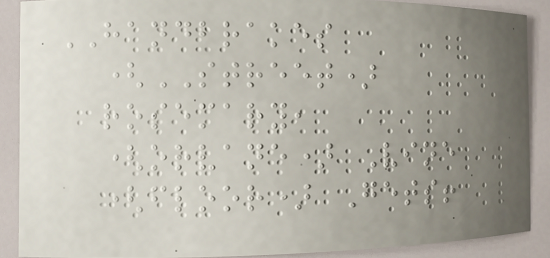HANDBRAKES
(STREET)
rosemary,
(orvane) Vine
(floor) Gets!
